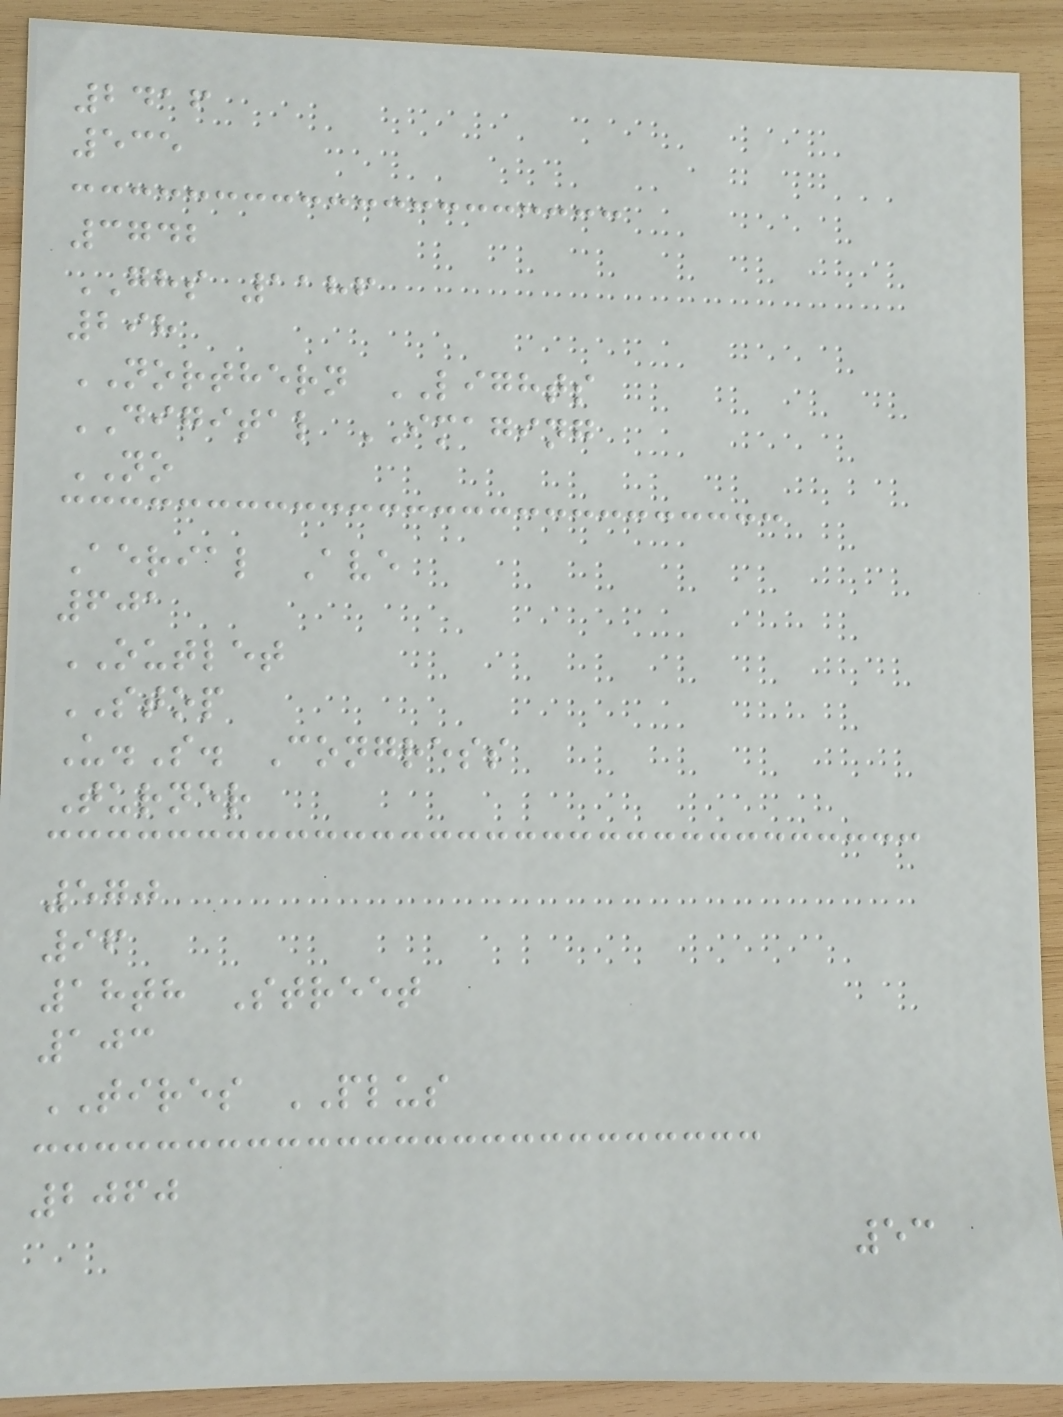2416
535
3742
GHS 1186
298
NORTHERN LIGHTS
DIGITAL IMAGING
NO
Aerial Ave
601
OUTLET
STOP
U.S. Congress
Turner
570
96
18th Street
103
TIRES PLUS
2060
53
